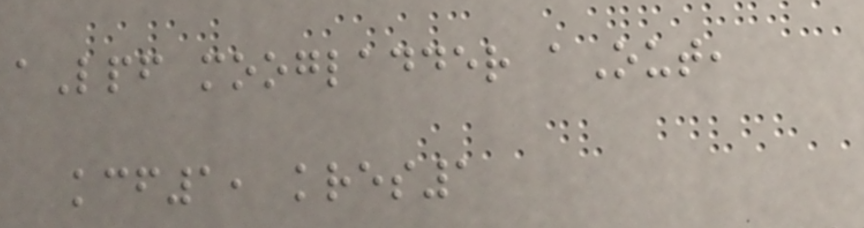aLpf moogladder aOut,
kcf1, kres1
